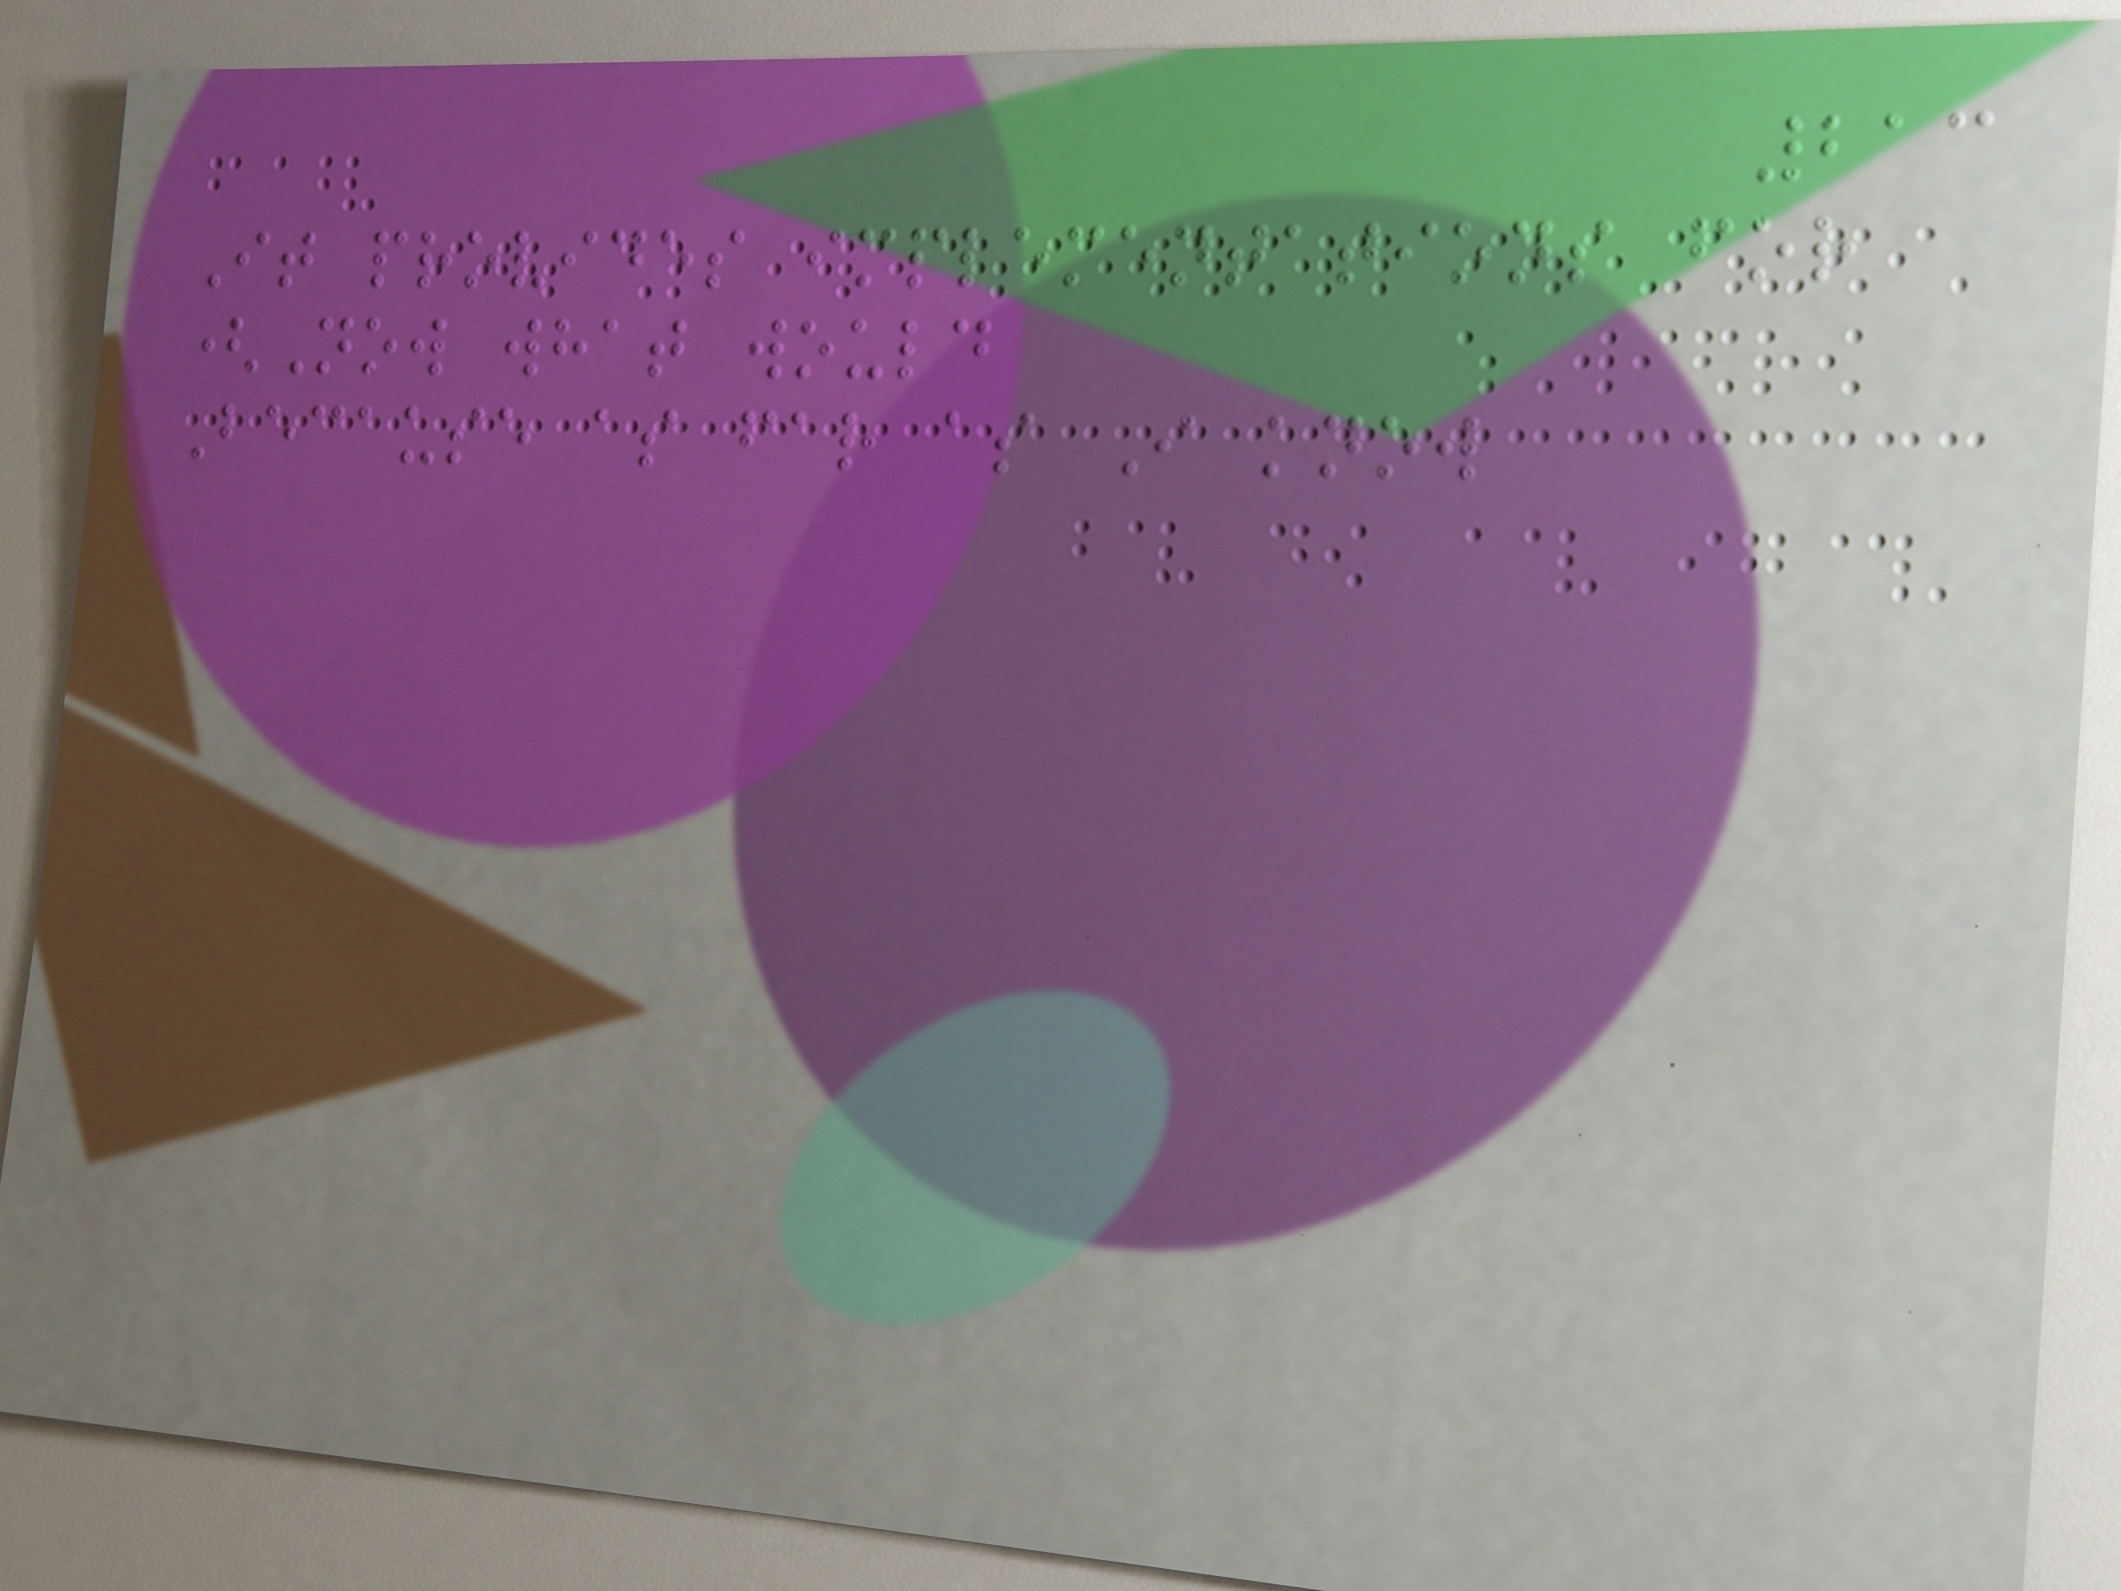213
It provides implementations for
(Now what would
Because as far as I know
